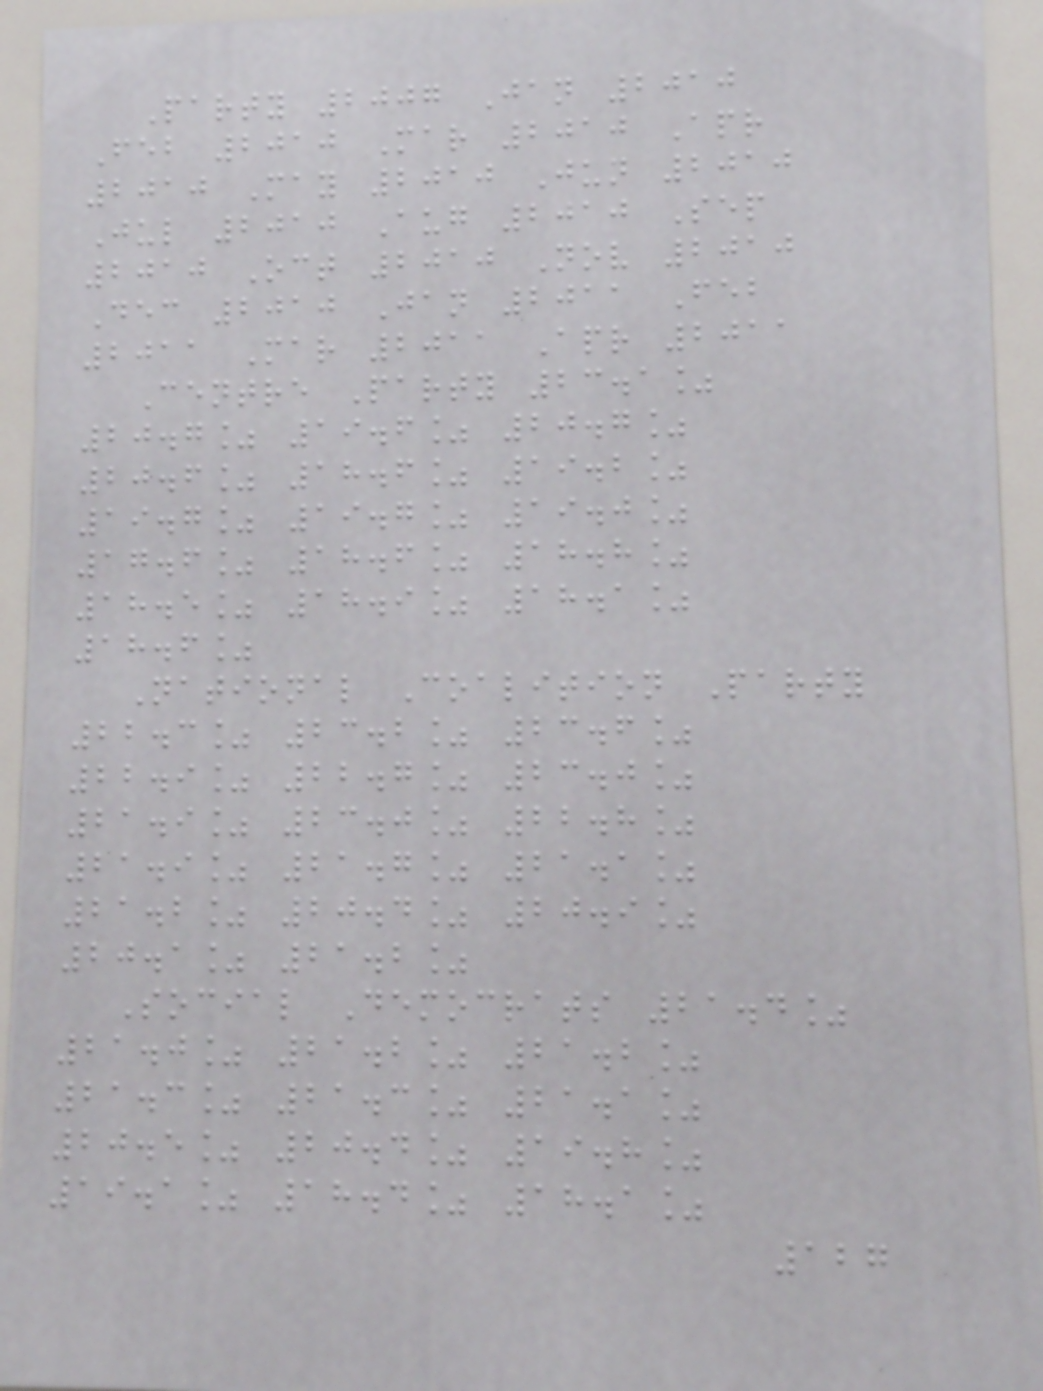Party 2007 Jan 2010
Feb 2010 Mar 2010 Apr
2010 May 2010 Jun 2010
Jul 2010 Aug 2010 Sep
2010 Oct 2010 Nov 2010
Dec 2010 Jan 2011 Feb
2011 Mar 2011 Apr 2011
Centre Party 23.1%
20.7% 19.6% 20.7%
20.6% 18.6% 19.2%
19.7% 19.7% 19.0%
17.6% 18.6% 18.8%
18.5% 18.9% 18.1%
18.6%
National Coalition Party
22.3% 23.2% 23.6%
22.9% 22.7% 23.0%
21.9% 23.0% 22.8%
21.9% 21.7% 21.1%
21.2% 20.4% 20.9%
20.1% 21.2%
Social Democrats 21.4%
21.0% 21.2% 21.2%
21.3% 21.3% 21.1%
20.5% 20.4% 19.8%
19.1% 18.4% 18.1%
127
